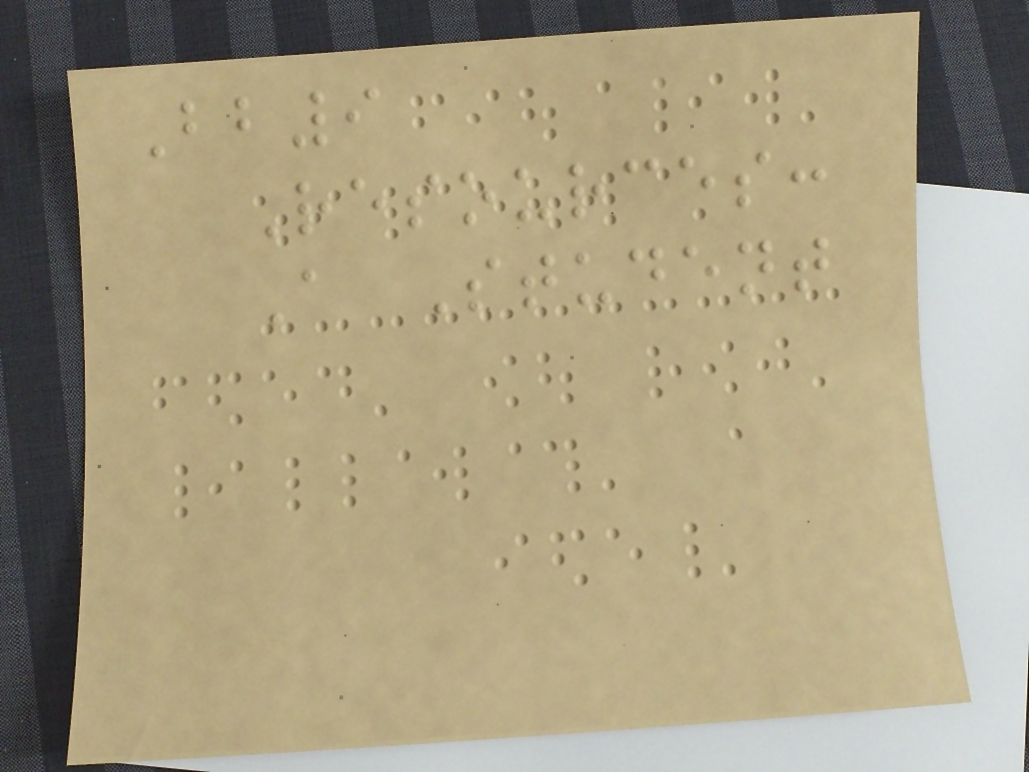Bb9
Resources:
A Student
